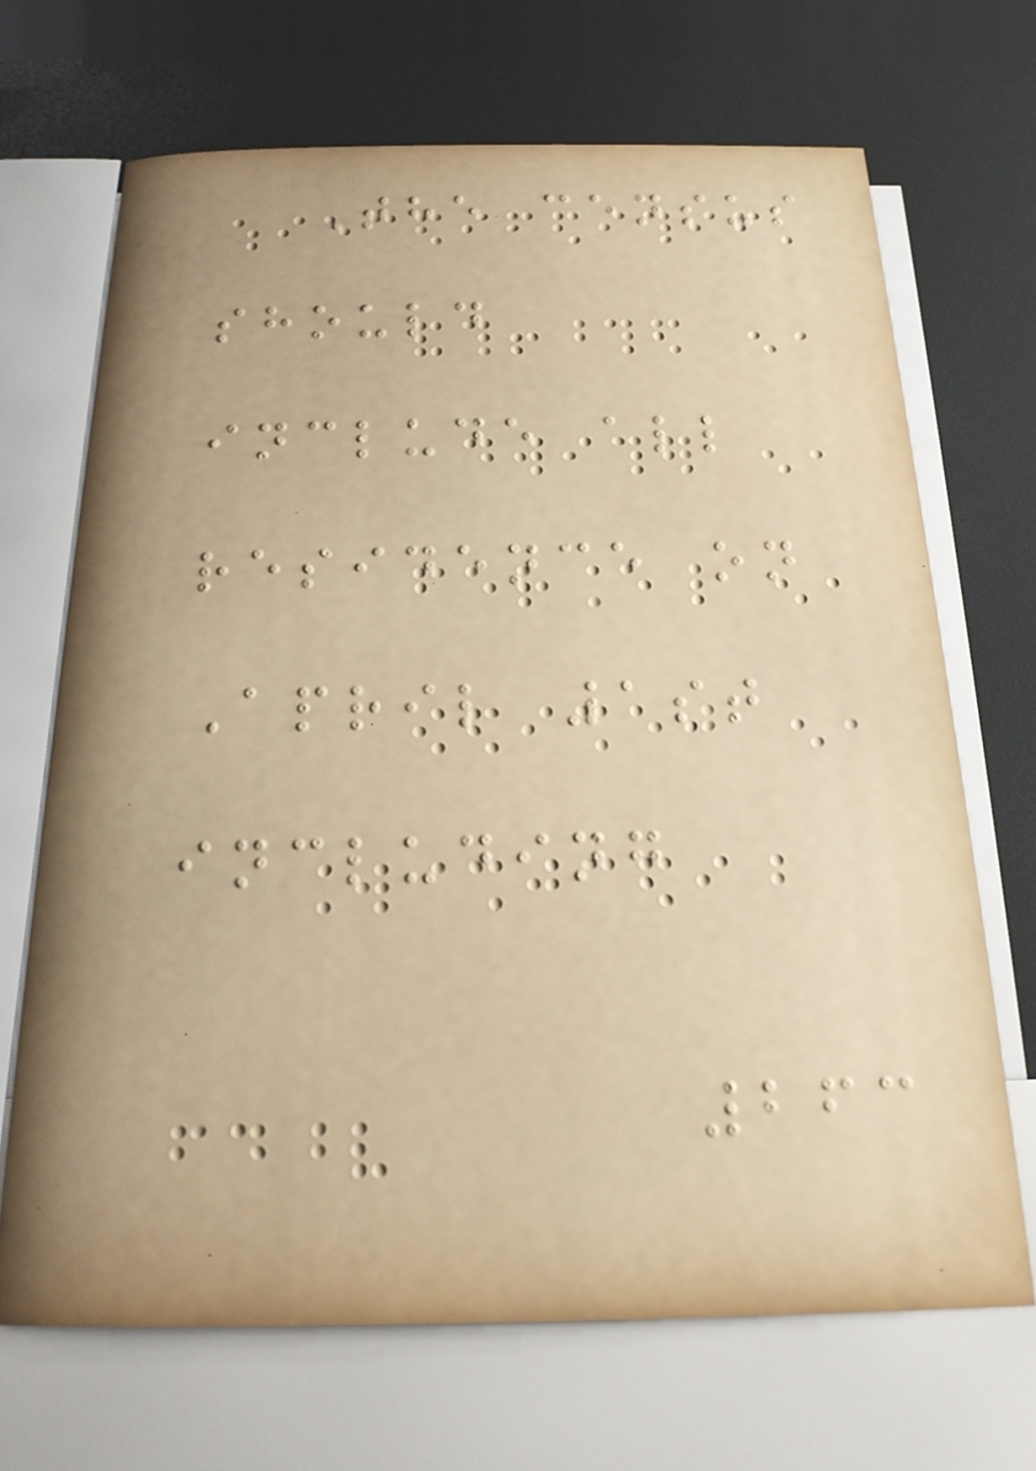The census
should
include all
residence on
April 1st
including
263
